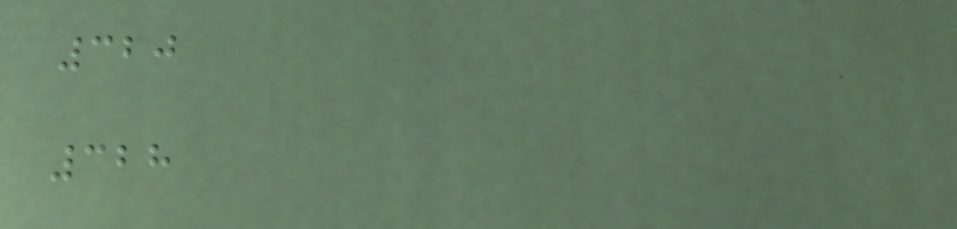320
328
